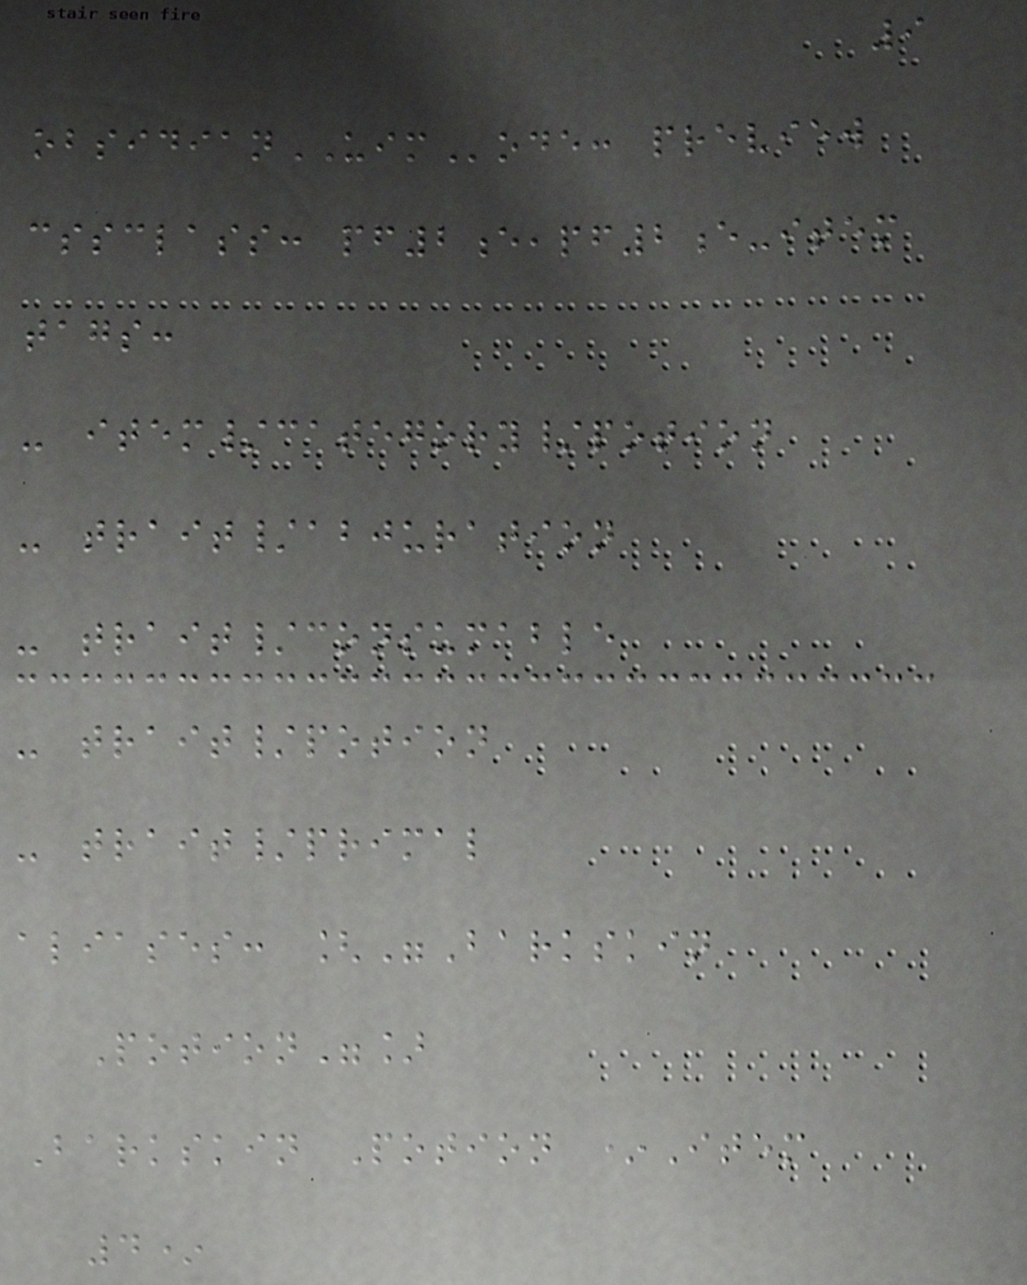9
obsidianUIMode: preview
cssclass: pf2e,pf2e-item
tags:
- item/category/potion
- trait/abjuration
- trait/consumable
- trait/potion
- trait/primal
aliases: ["Barkskin
Potion"]
Barkskin Potion *Item
4*
